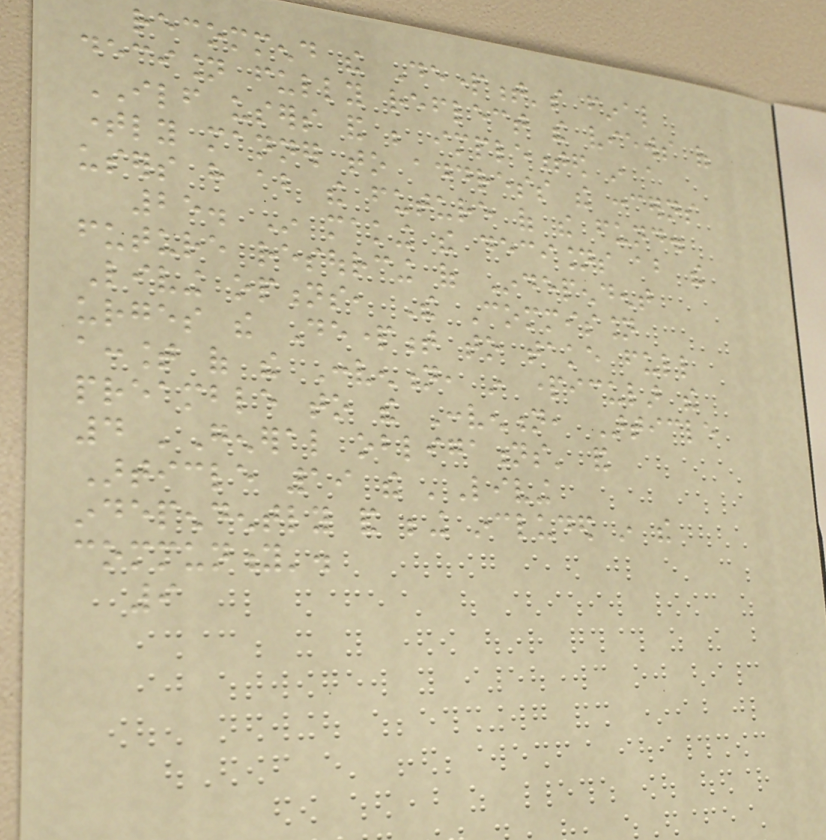recommend the Department's final
decision fully reflect the views of
ILF users and be implemented in a
timely manner to address the concerns
users have about the future of the fund.
25. In making the decisions about the
future resourcing of Independent
Living options, The Commission
urges the Department to take full
account of the Convention, in particular the
preamble to the Convention, Article
4 'General obligations' and
Article 19 the 'Living
independently and being included in the
community'.
9
